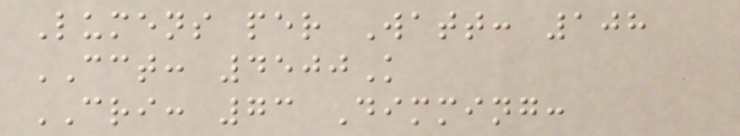Lumens per Watt: 108
CCT: 4500K
CRI: 73 Dimming:
